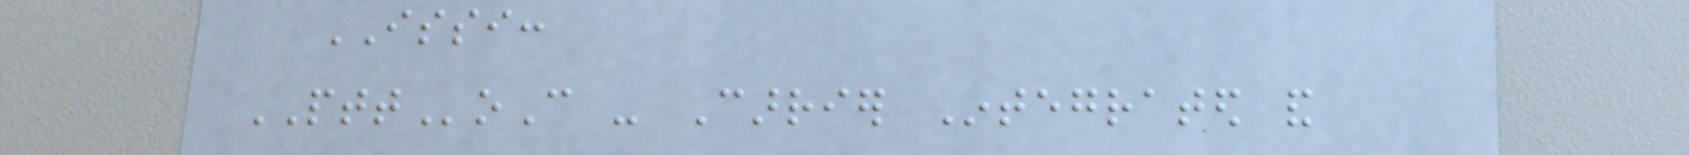ISSI:
PTToC - Carrier Integrated and
